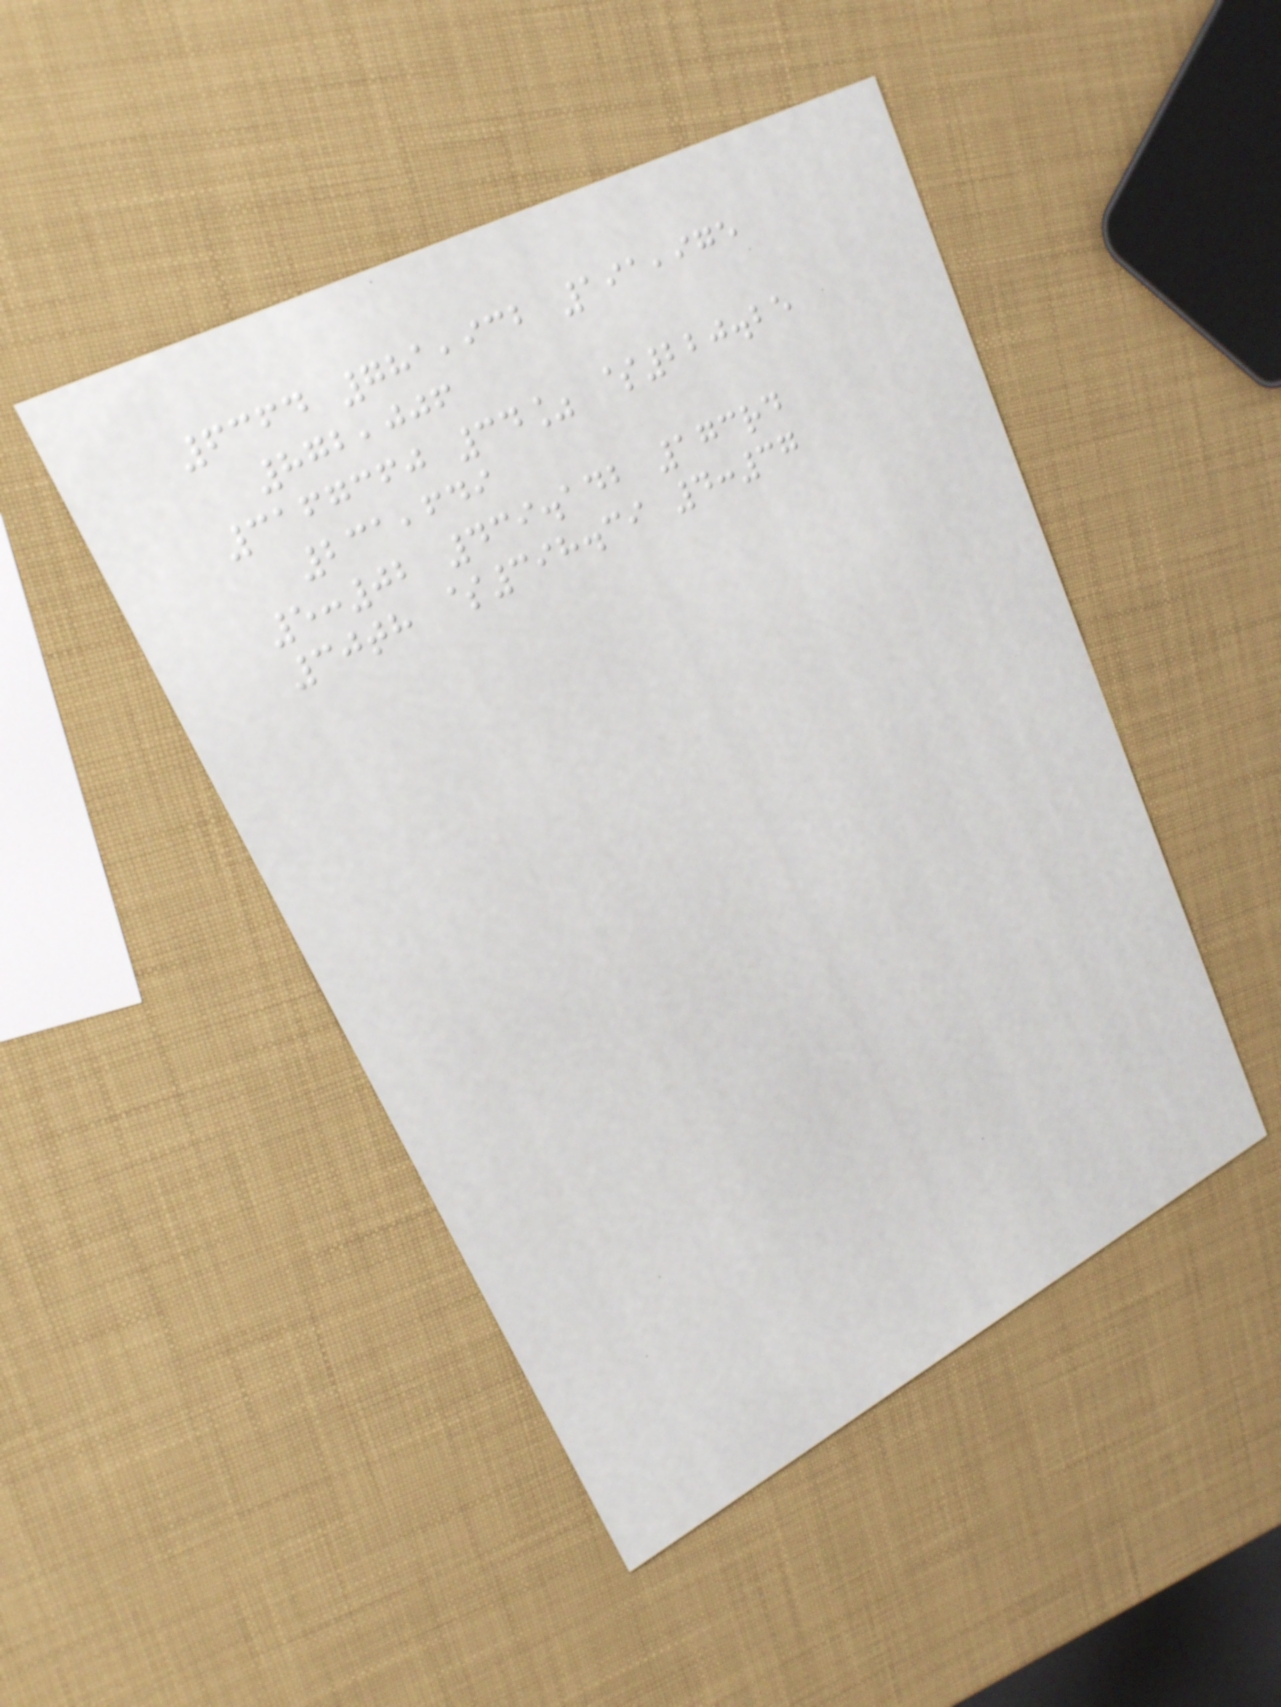6364 781,932 191,975
872,006
3167360 34% $220.25
231,649
5:02 439.142 173rd
30th $398.39 4:37
